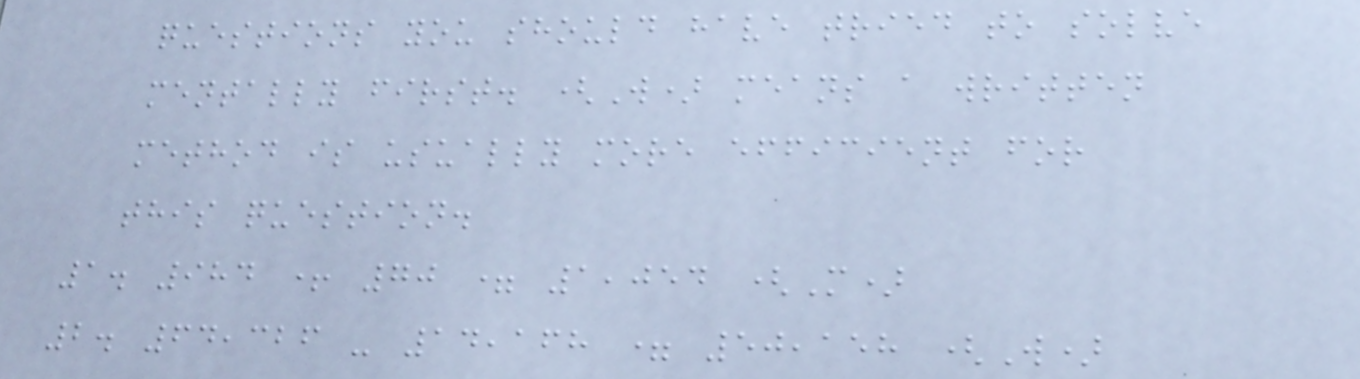questions you should have tried to solve
mentally first. (W) means a written
method is usually more efficient for
this question.
1. 984 + 70 = 1,054 (M)
2. 64,326 - 14,168 = 50,158 (W)
